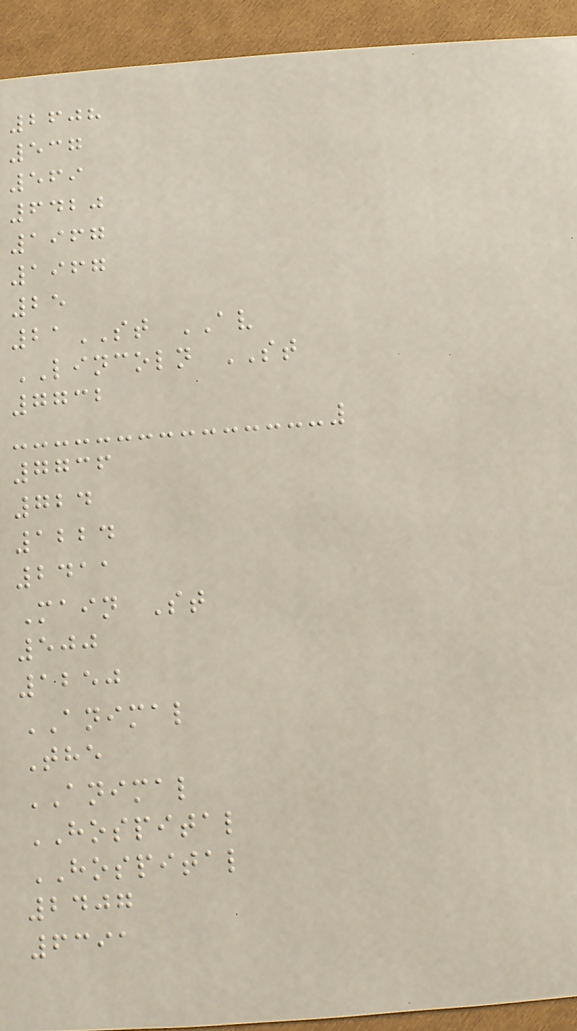2608
537
569
6420
1967
1967
25
21ST AV
LINCOLN ST
7732
7736
724
1224
2411
Main St
500
1250
ANIMAL
The
ANIMAL
HOSPITAL
HOSPITAL
2407
6391
